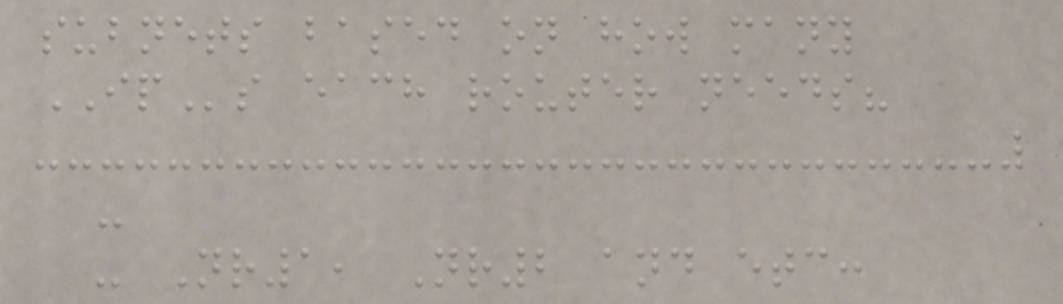subnets based on how many
IPs each router needs?
-
- Nr1, Nr2 and etc:
